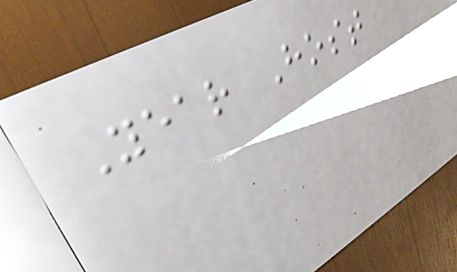Year Host
